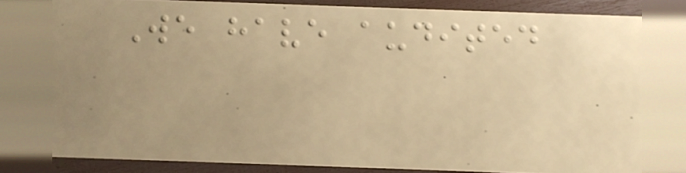We have audited
